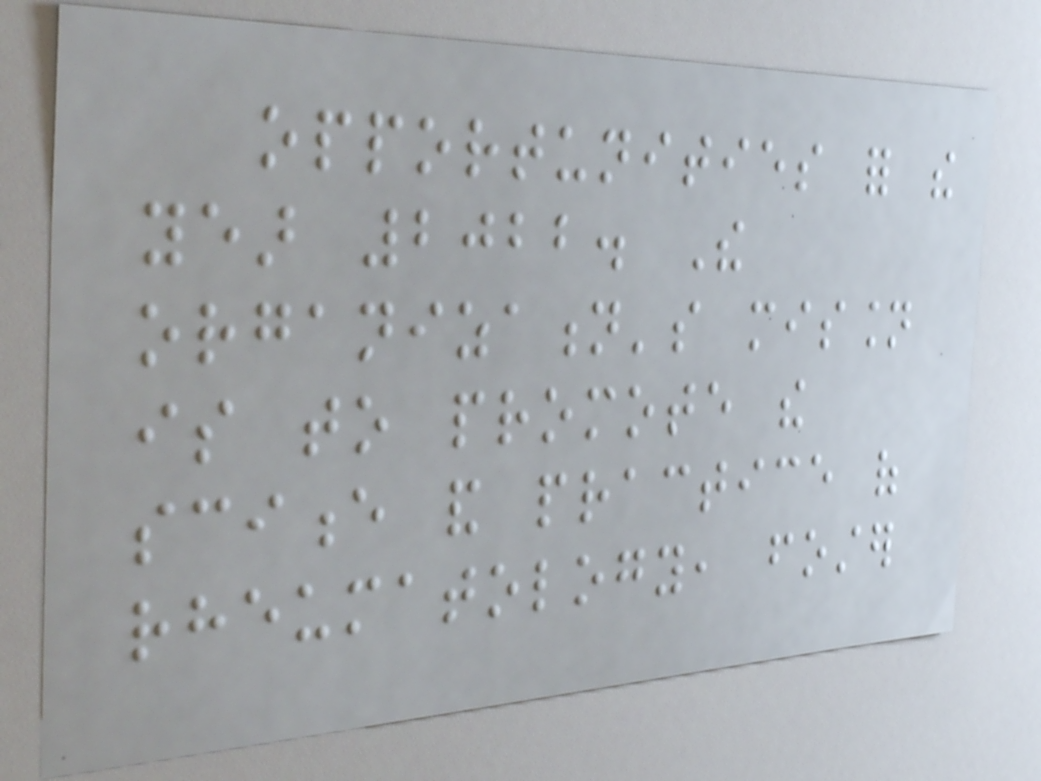opportunities for the
year 2022. The
organization's mission
is to promote the
science and practice of
rheumatology, foster
